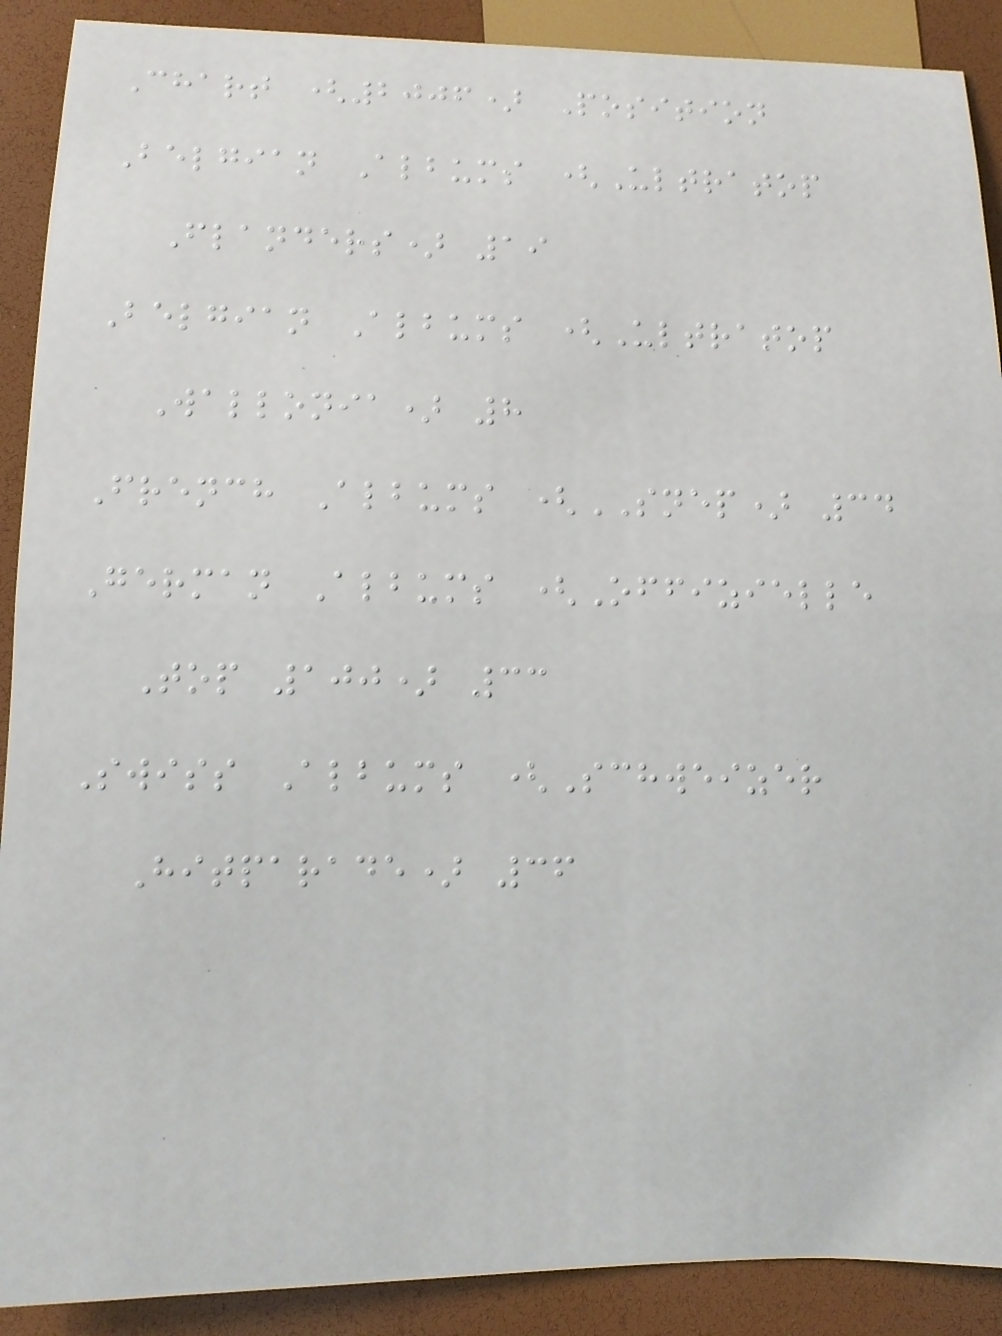Chart (2006) Position
Belgian Albums (Ultratop
Flanders) 19
Belgian Albums (Ultratop
Wallonia) 8
French Albums (SNEP) 34
German Albums (Offizielle
Top 100) 33
Swiss Albums (Schweizer
Hitparade) 36
